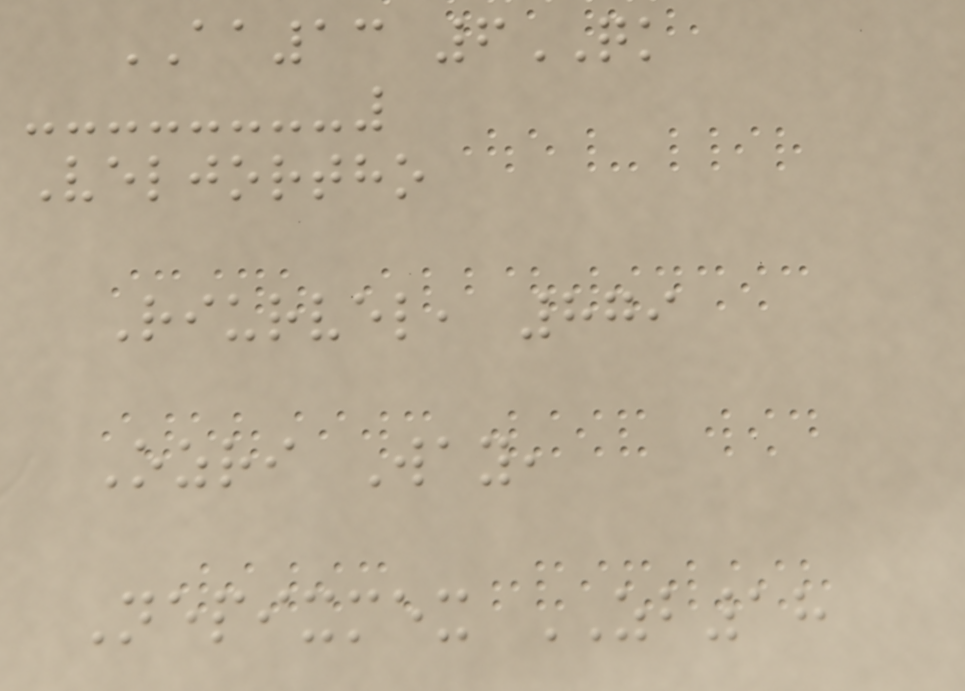AA13 6QK
Veljortho
Riurvel, 879
Ozri Way,
Nepixmex ZB18
